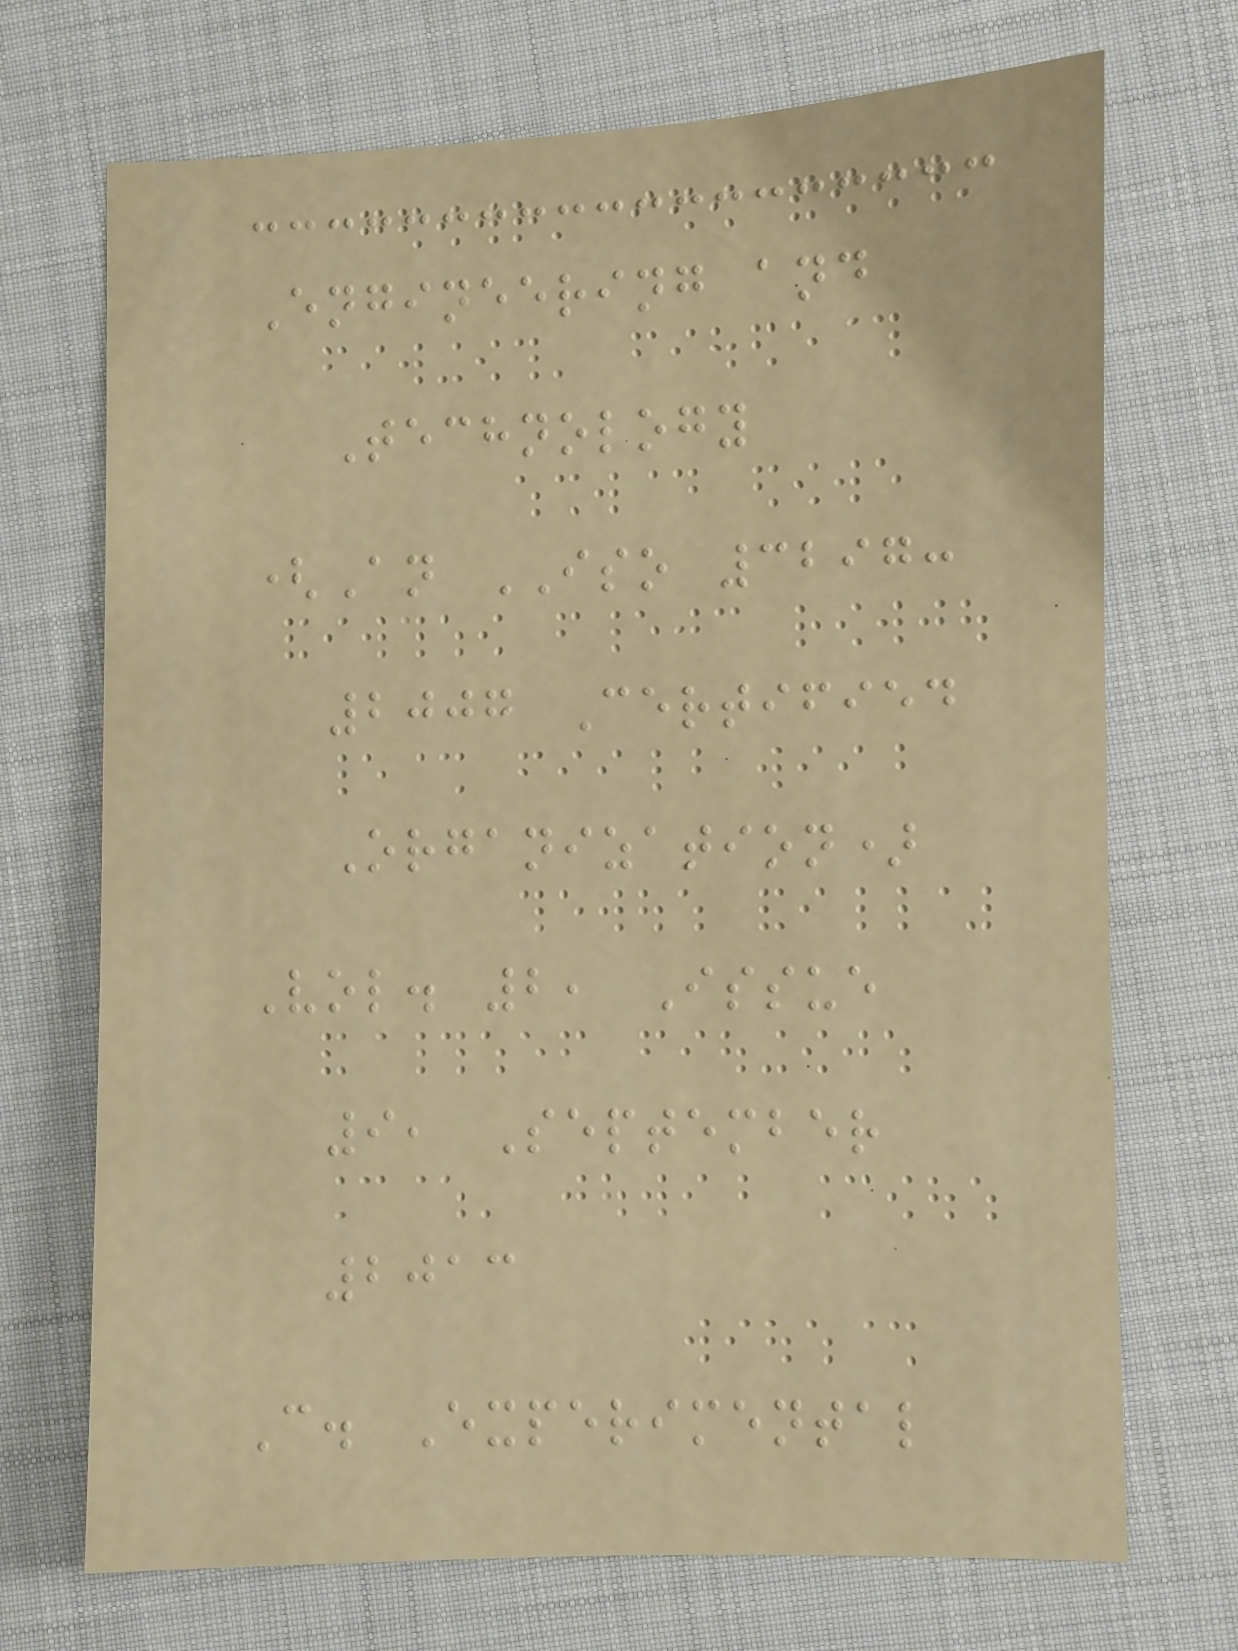Engineering and
Technology
(An ISO 3297:
2007 Certified
Organization)
Vol. 2, Issue
9, September
2013
C. Experimental
